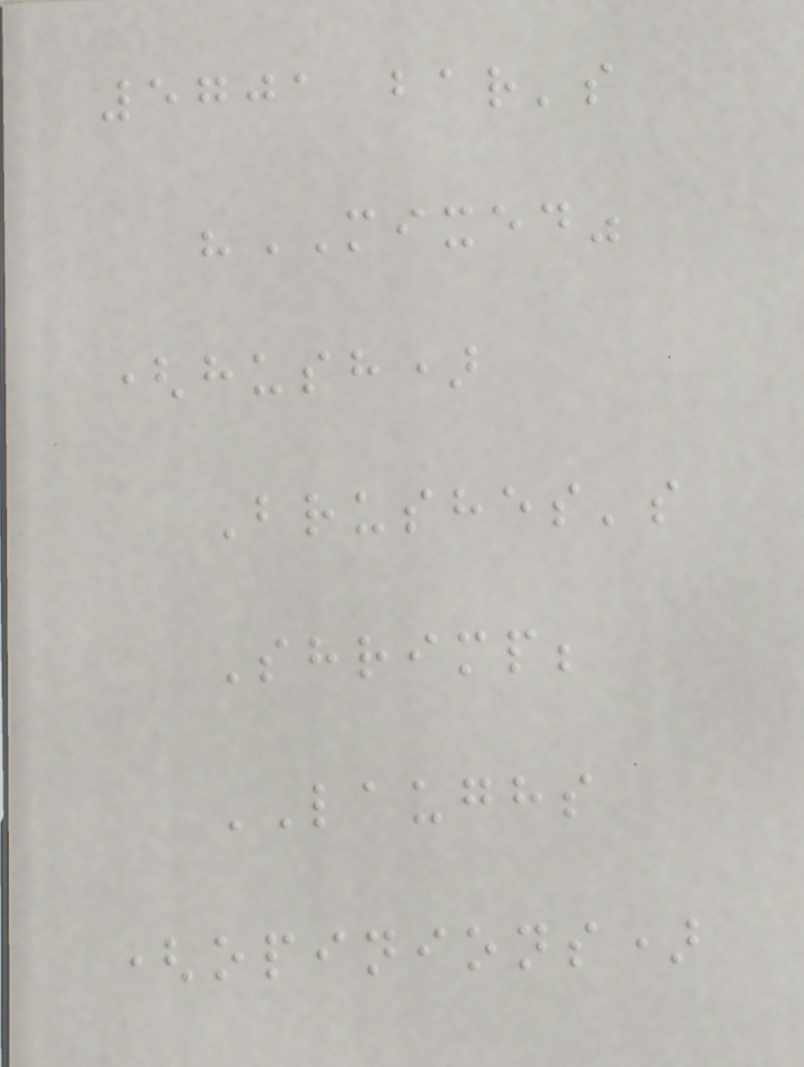5701 bar's
"MIXED"
(hush)
Brushes's
Shrimp;
LAUGHS
(opinions)
